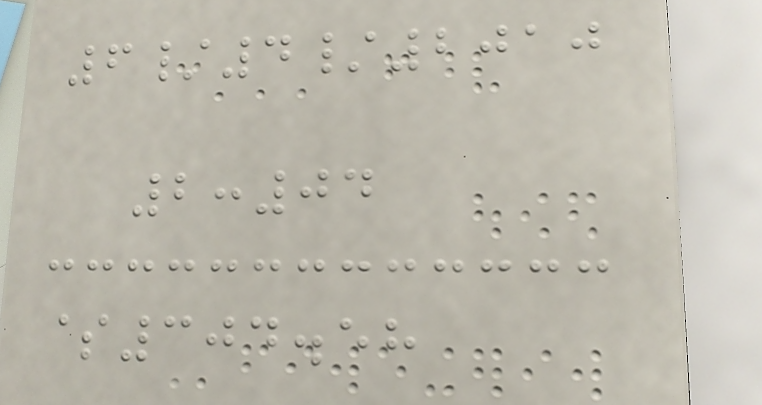6/4/2010
2:04
$304.58
